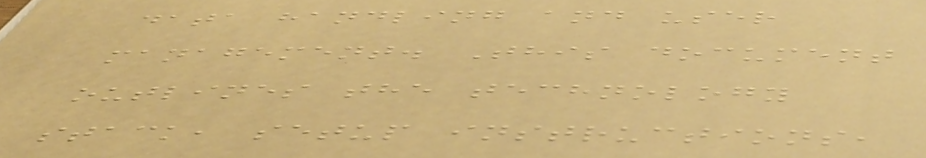data handling and user
management. This document
outlines the technology
stack, setup instructions,
